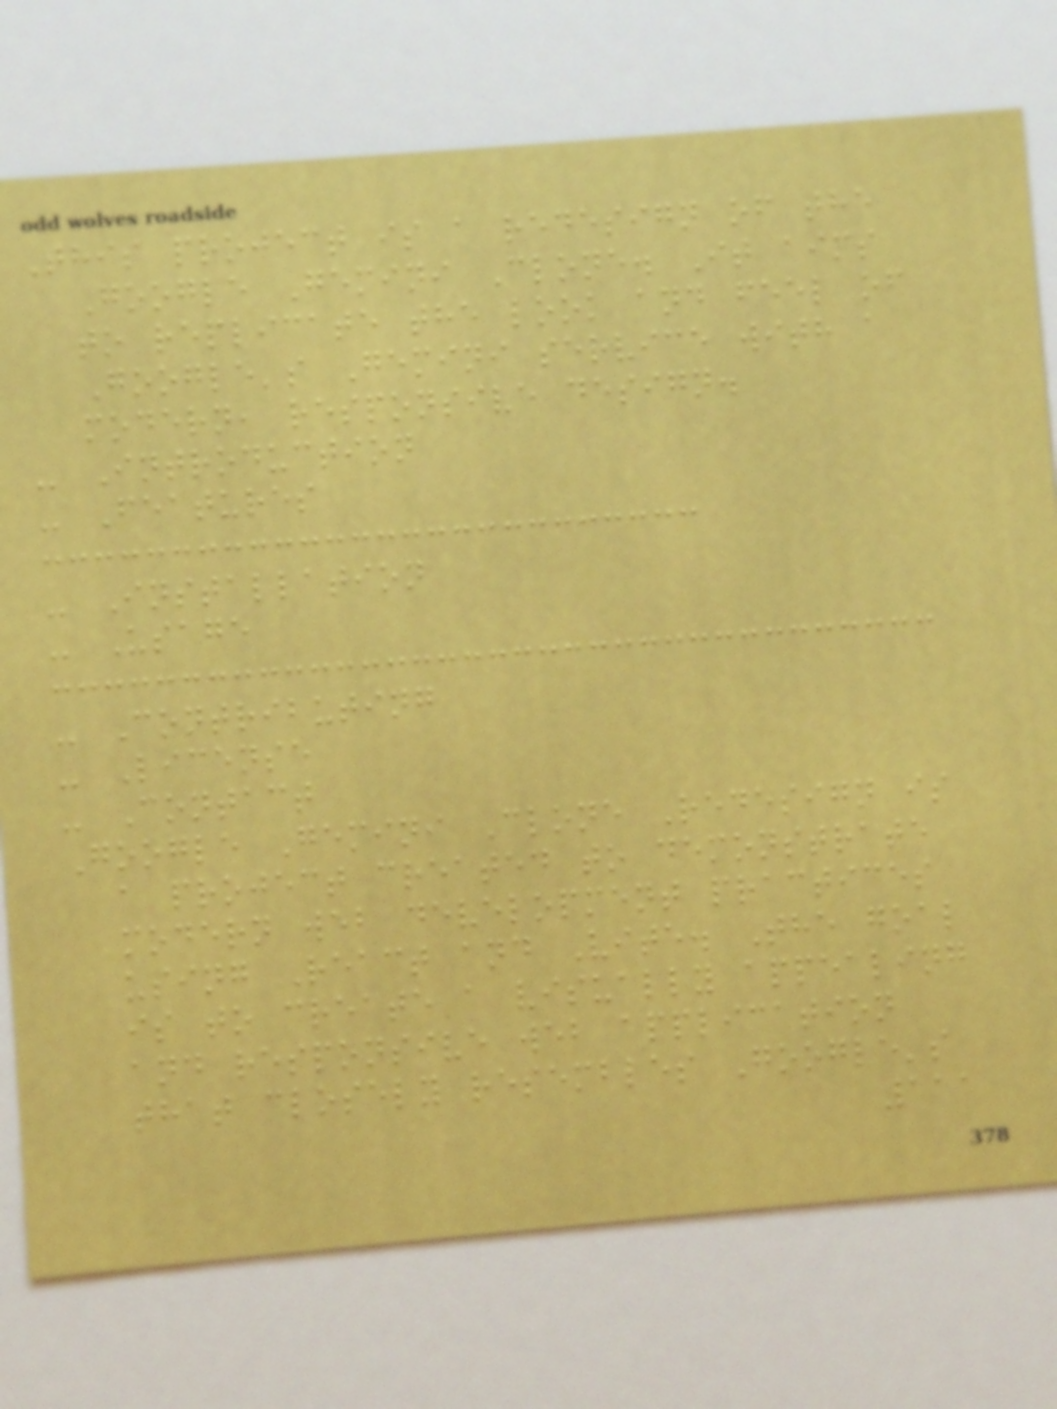This project is a redesign of the
Google Gemini Clone. It aims
to replicate the look and feel of
Google's Gemini service with a
modern, responsive design.
- Introduction
- Features
- Installation
- Usage
- Contributing
- License
- Contact
Google Gemini Clone Redesign is
a project created to demonstrate
modern web development practices
using React and Vite. The goal
is to create a visually appealing
and responsive web application
that closely resembles Google's
111
